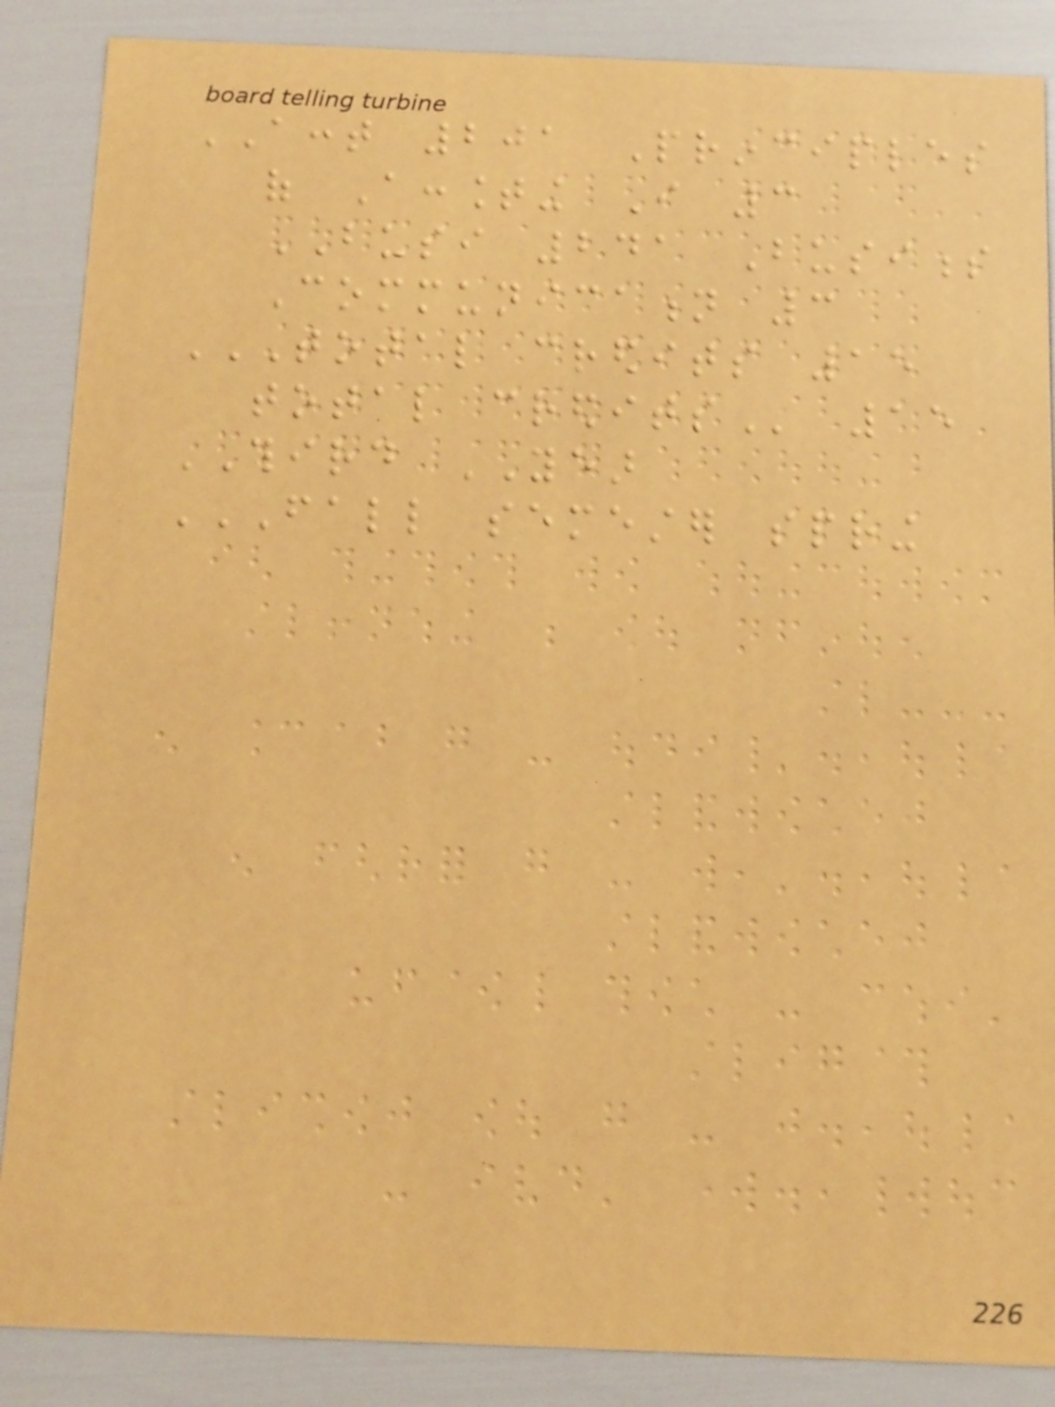ACCT 201 Principles
of Accounting I 3
BUSI 241 Business
Communication 3
TOTAL CREDITS 15
TOTAL CREDITS 15
THIRD YEAR
FALL SEMESTER SPRING
